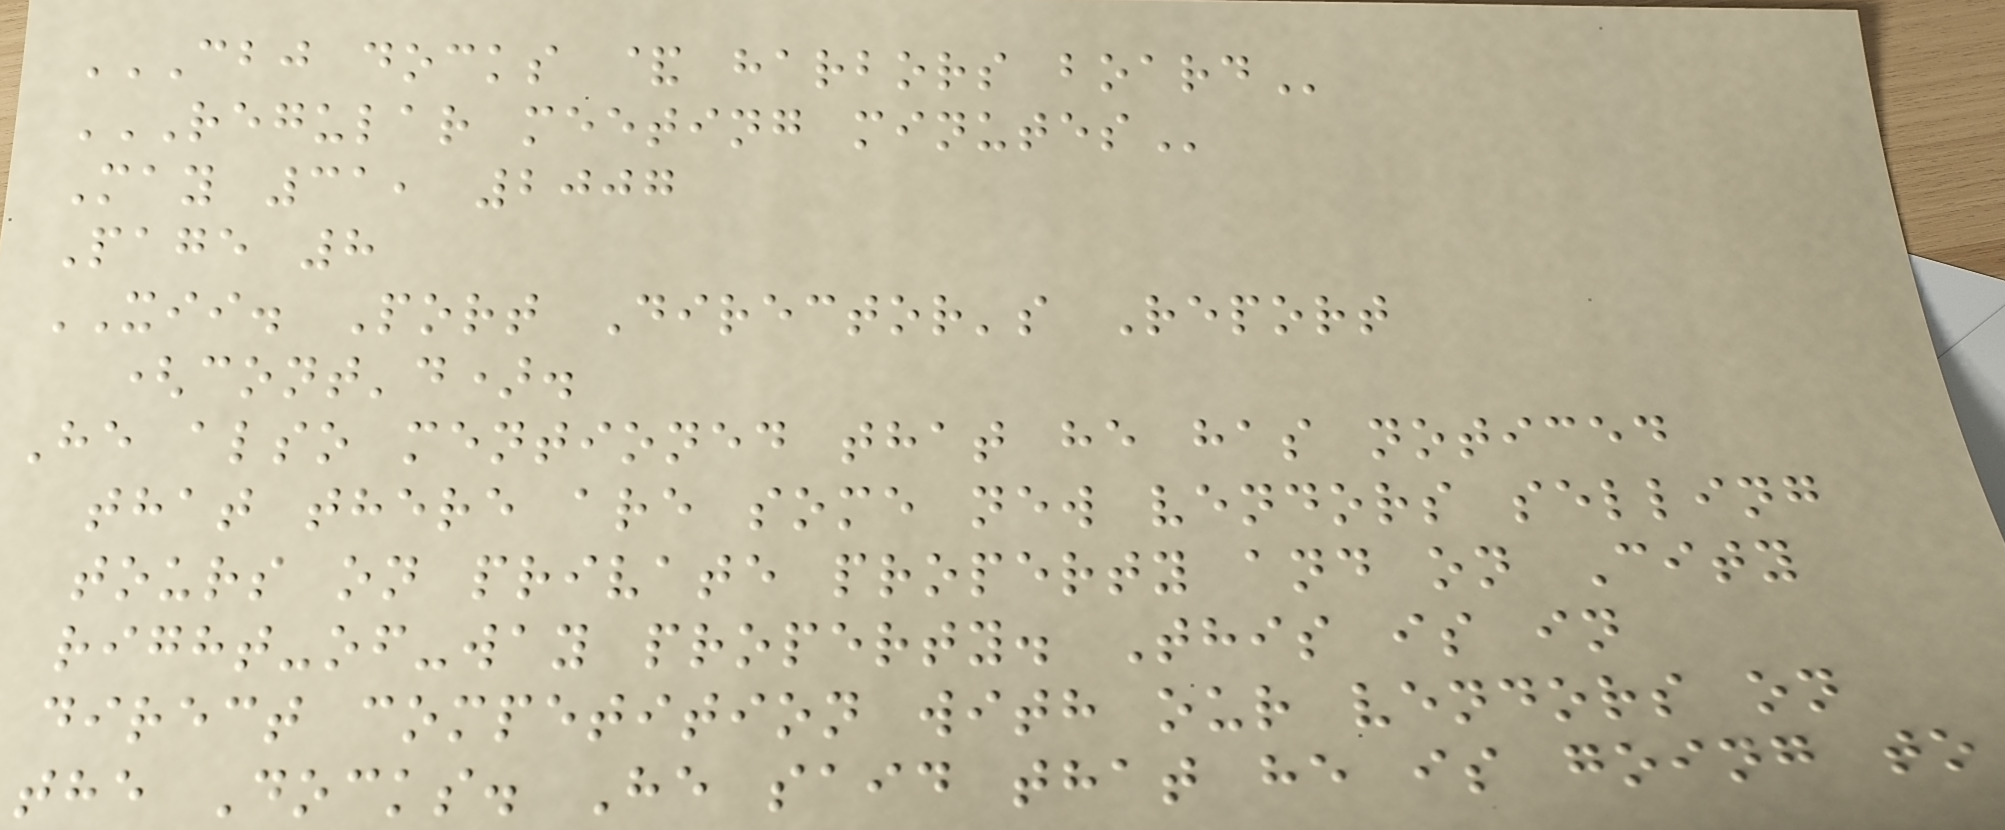CBJ DOCKS & HARBORS BOARD
REGULAR MEETING MINUTES
May 31, 2007
Page 8
XII. Port Director's Report
(cont'd).
He also mentioned that he has noticed
that there are some new vendors selling
tours on private property and on City
right-of-way property. This is in
direct competition with our vendors on
the Docks. He said that he is going to
